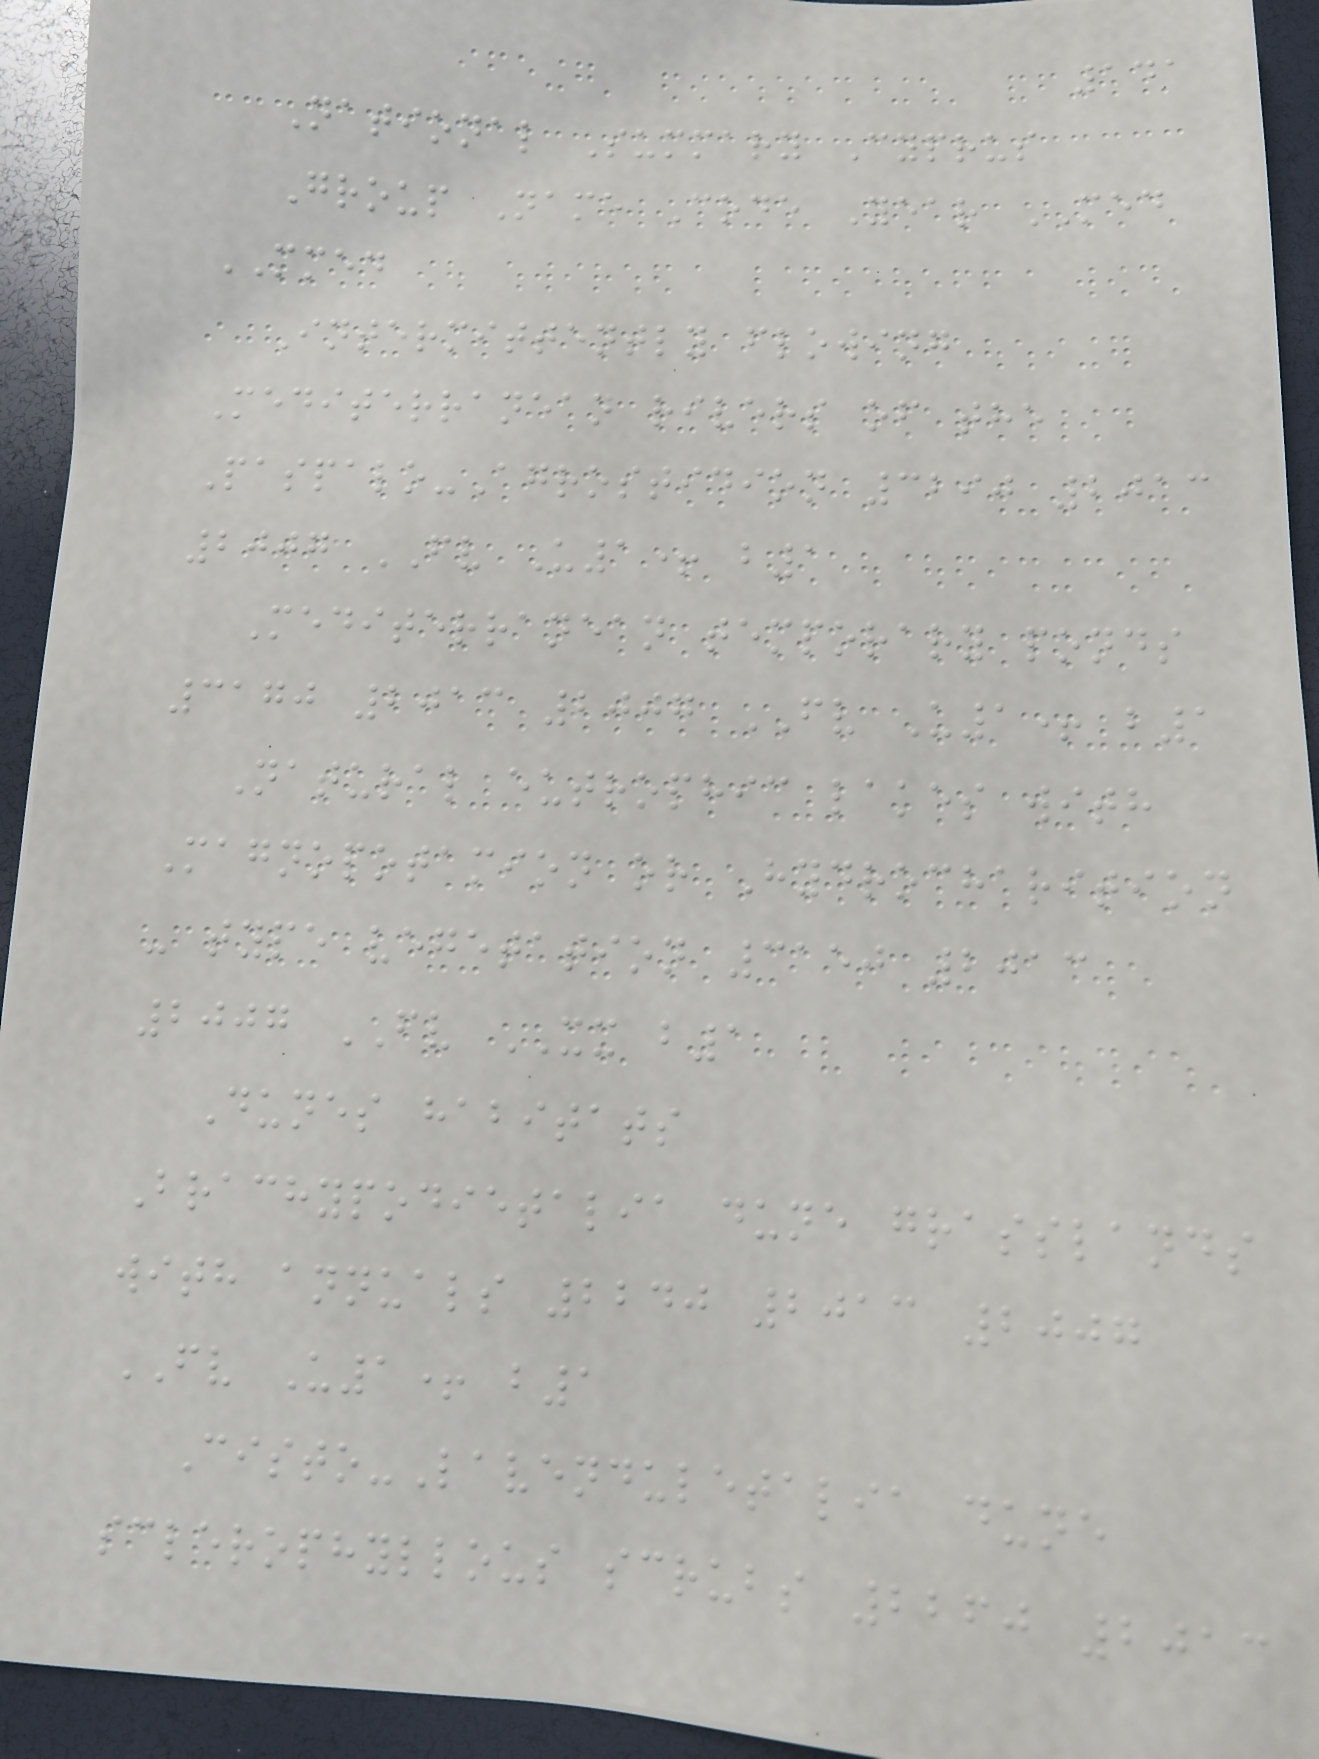141
National Summary Cyprus
Group Name Code Year MED
MMED
Intermittently flowing
Mediterranean rivers of the
Paspalo-Agrostidion 3290 2013
2007 FV U1+ b1
Mediterranean temporary ponds
3170 2013 2007 FV U1+ b1
Natural eutrophic lakes with
Magnopotamion or Hydrocharition
- type vegetation 3150 2013
2007 FV XX b1
Dunes habitats
Brachypodietalia dune grasslands
with annuals 2240 2013 2007
FV U1+ b1
Cisto-Lavenduletalia dune
sclerophyllous scrubs 2260 2013
